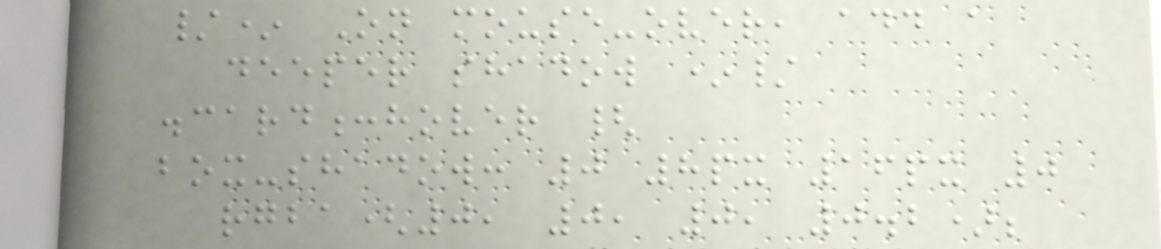/* On mouse-over, add a
deeper shadow */
.card:hover {
box-shadow: 0 8px 16px 0
rgba(0, 0, 0, 0.2);
